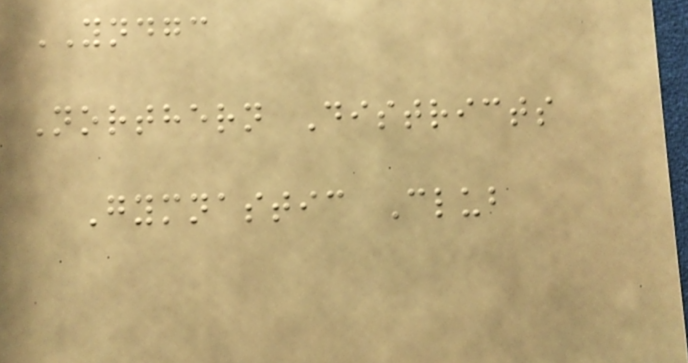YNDGC
Northern Districts
Gymnastic Club
